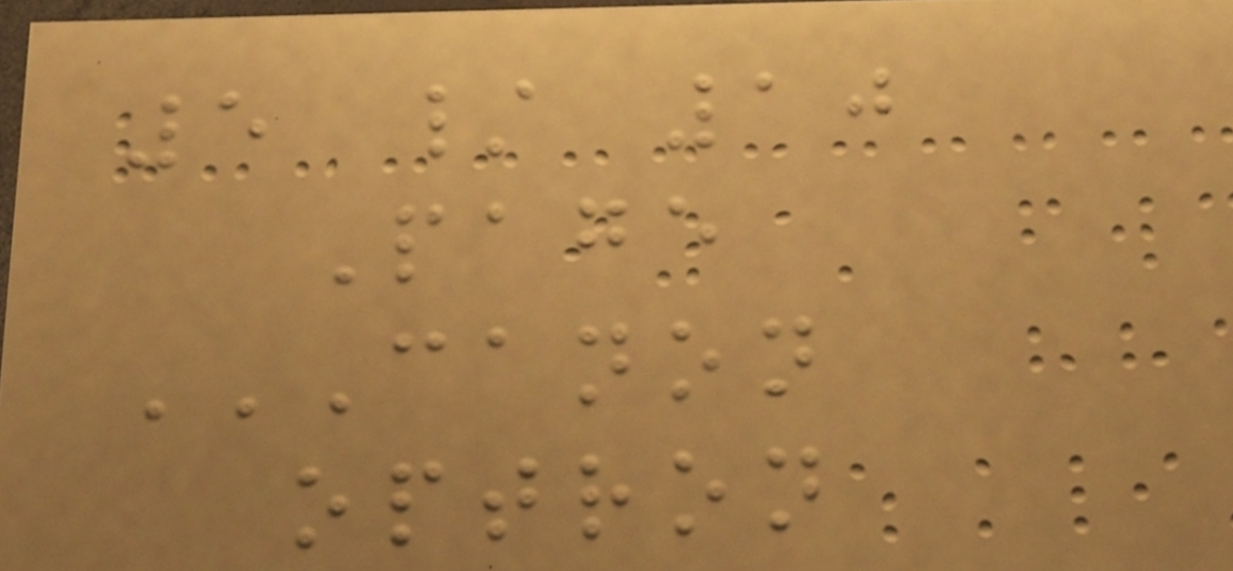5 / 10
Page
CANON
OPTRON
